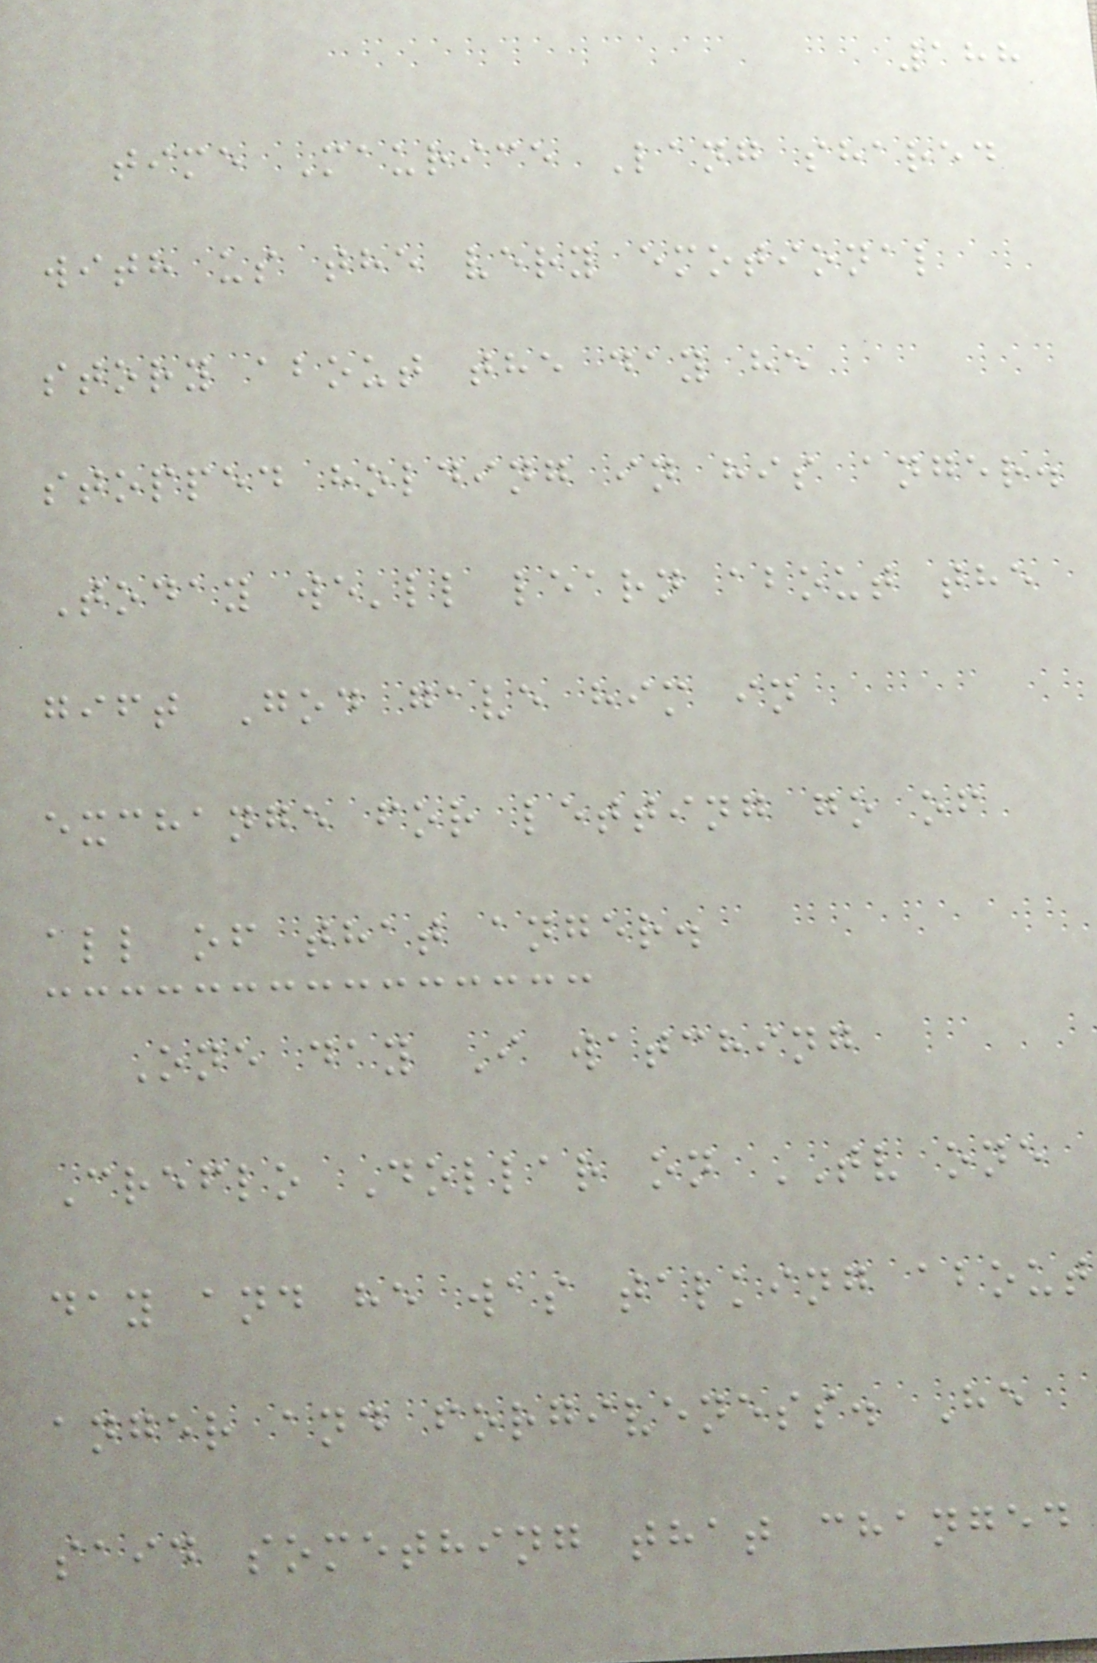188
time Maurice Lang shared
with us the very emotional
story about the day he
stopped holding in his anger.
Today we'll learn about the
gift God gave him in
exchange for letting go of
all of that anger.
One day I watching
Creflo Dollar on TV one
day and he was talking about
anger and forgiveness. He
said something that changed
